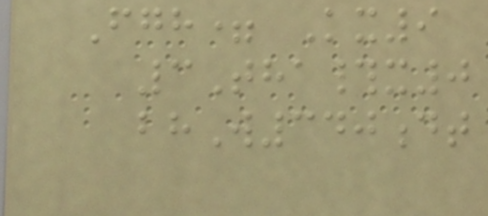Fgh= Kx9
3Tha#x0
bhW340dt
